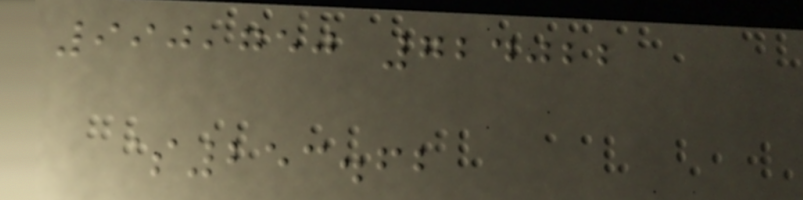990,750 724022
$253.62
